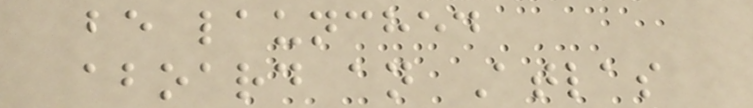be launched
aboard an Atlas
